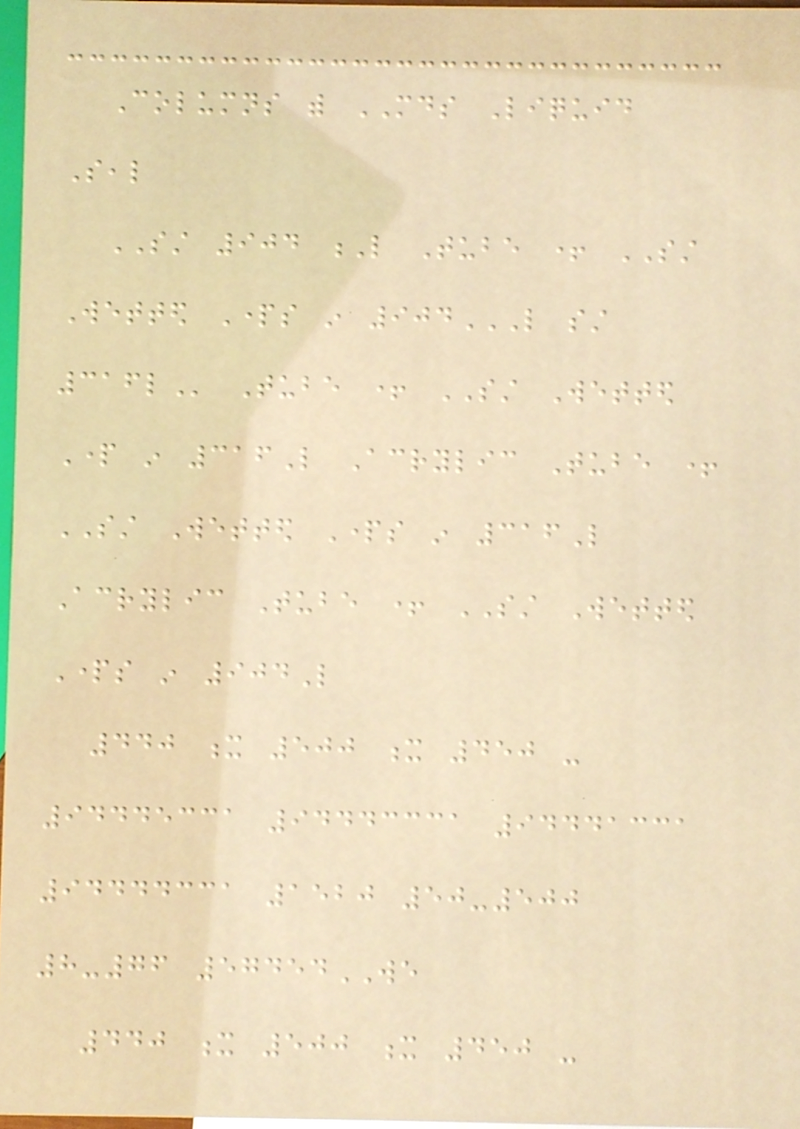Columns with MDS Liquid
Seal
SST 904 L Tube + SST
Wetted Parts in 904L SST
316L Tube + SST Wetted
Part in 316L Acrylic Tube +
SST Wetted Parts in 316L
Acrylic Tube + SST Wetted
Parts in 904L
440 x 500 x 450 -
94445331 94443331 94441331
94444331 1520 50-500
8-76 57454WE
440 x 500 x 450 -
